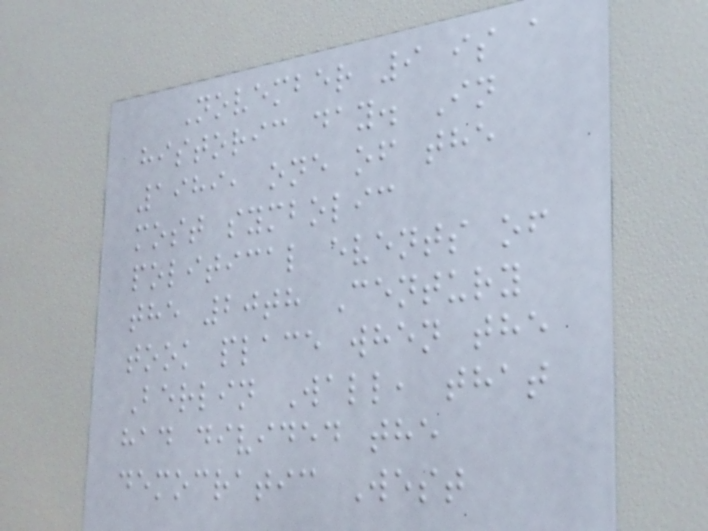November 9 is a
historic day. In
1989, one of the
most symbolic
political events of
the 20th Century
took place when the
Berlin Wall, that
had divided the
democratic West
